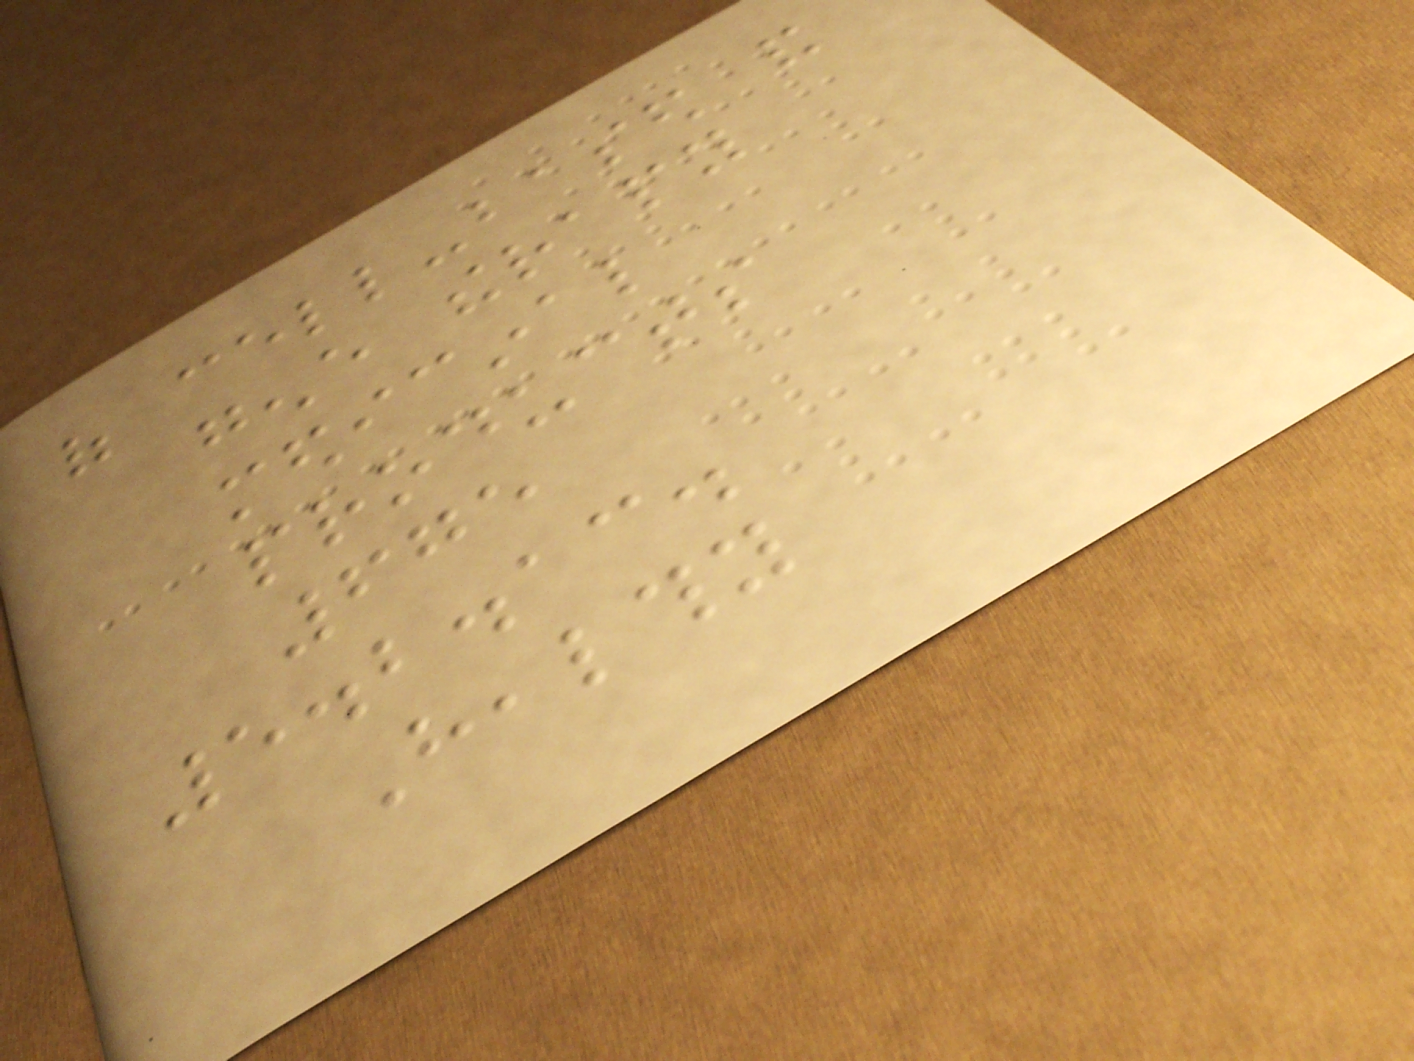of cell-based and
gene therapy
medicinal
products
675
5.2.13.
Healthy
